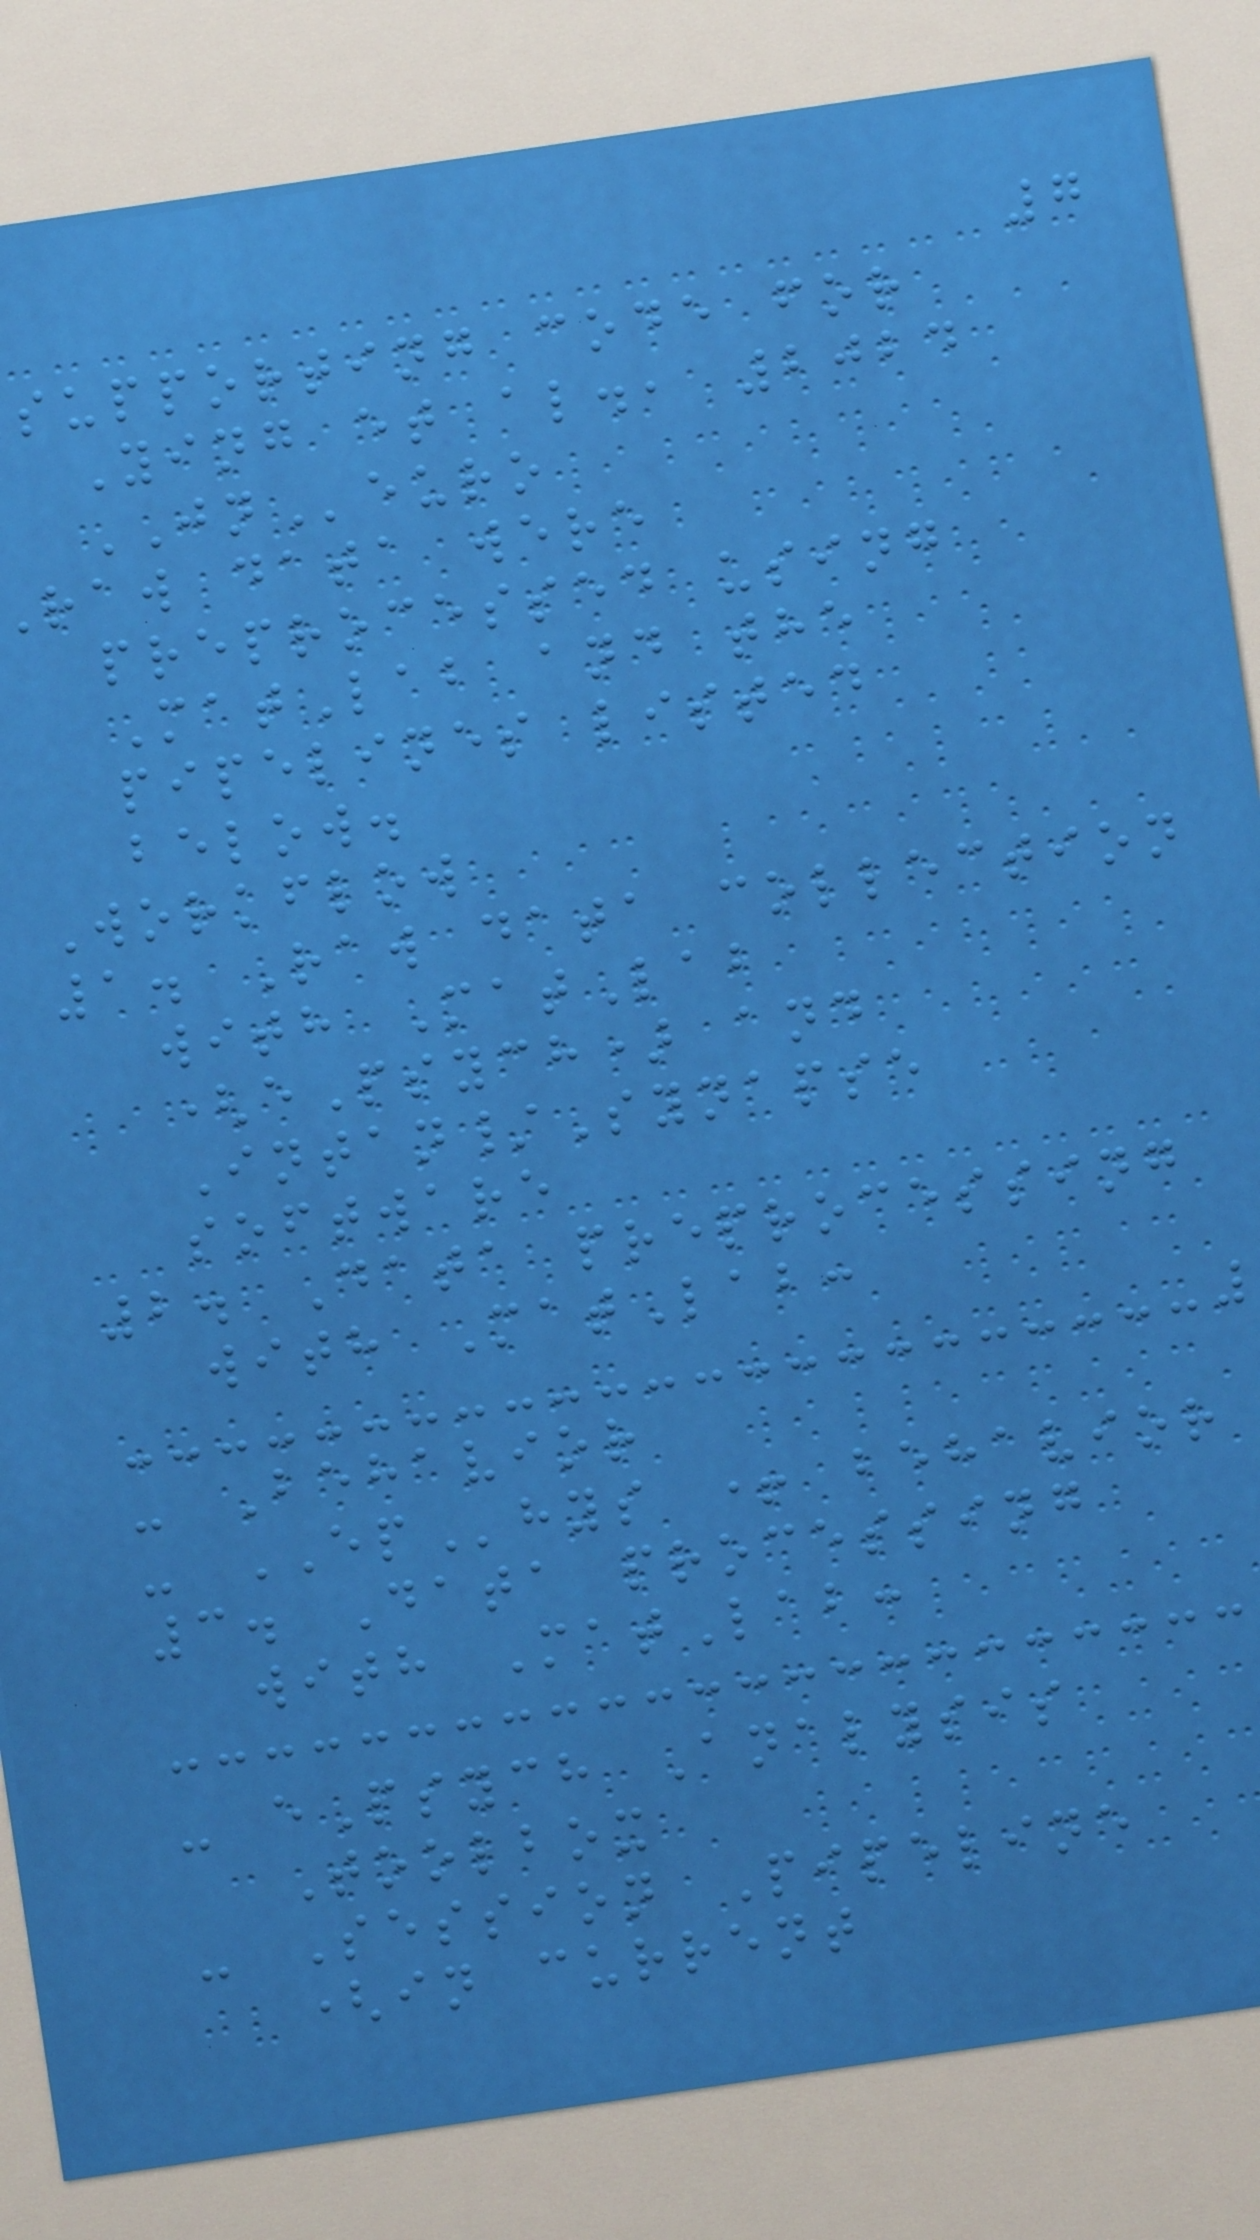7
supporting code for
Ying et al., 2024
JNeuro
raw data were
preprocessed using
MatLab and the
pipelines listed
below.
Workflow
1. Raw data collection
with MatLab
(ePsych) and
Intan/Synapse
software
2. Data preprocessing
with MatLab:
- Behavior
- EPhys + behavior
3. Data processing
with MatLab:
- ePsych Analysis
Toolbox
- Session Pipeline
(in current
